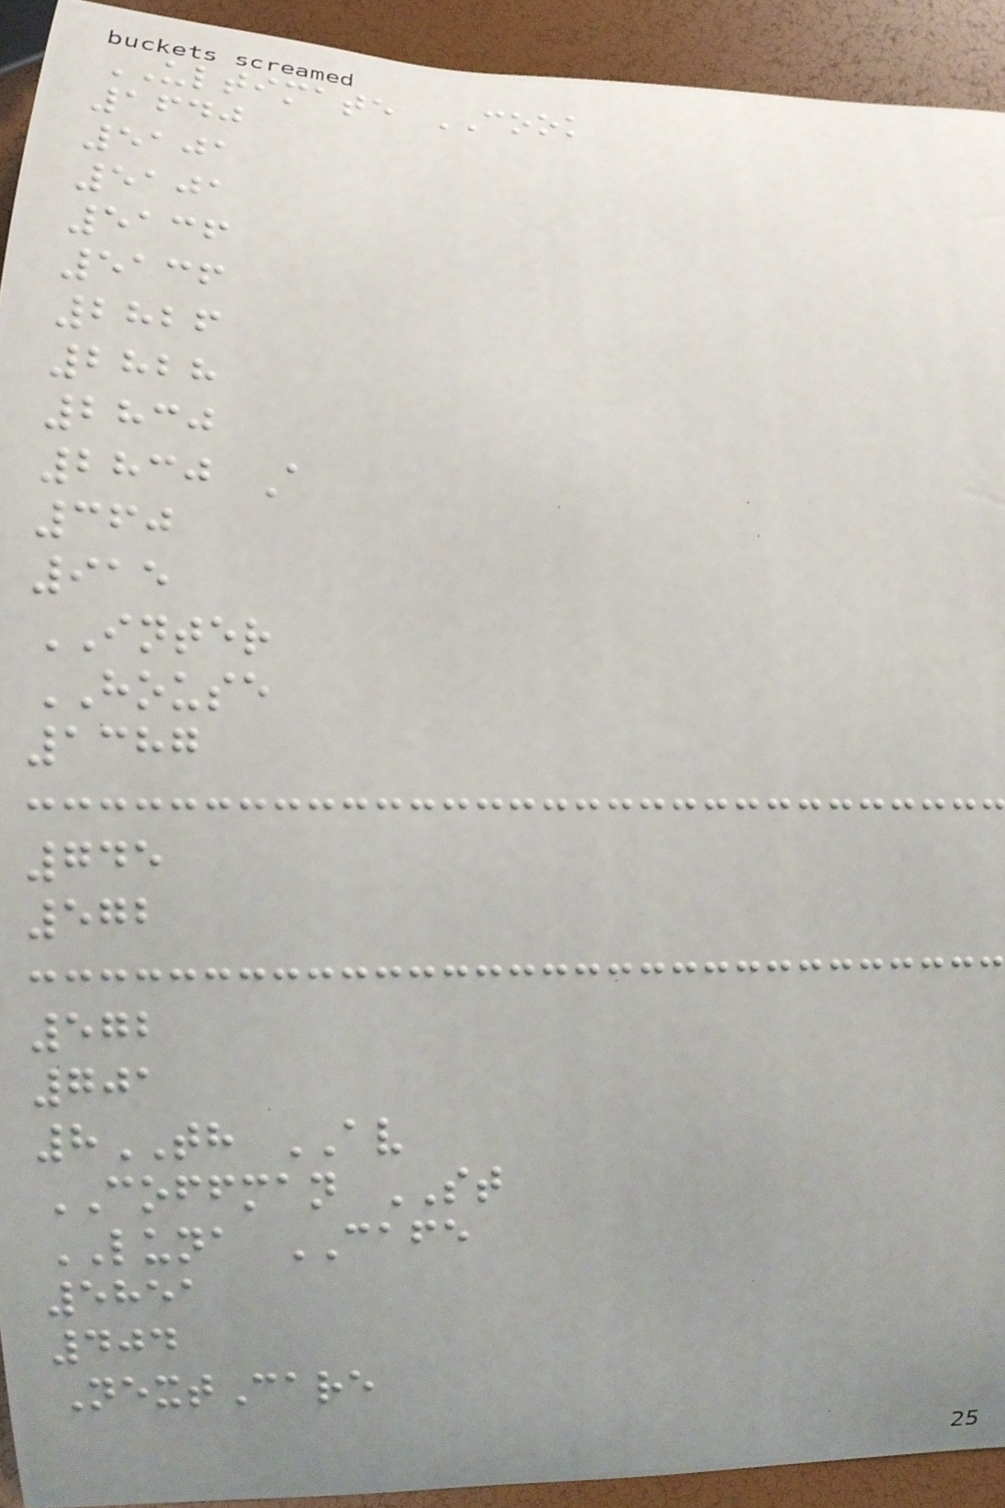ULTIMATE COOK
1640
5101
5101
5136
5136
2826
2828
2830
2830 A
360
915
INTER
HOUSE
1387
745
572
572
701
8TH AV
COFFMAN ST
LUNA CAFE
5851
404
NextCare
